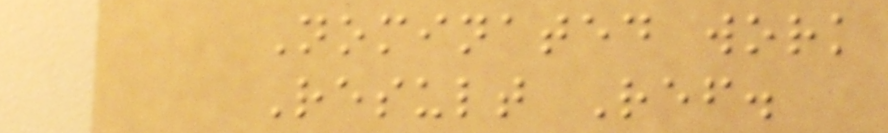Nominated work
Result Ref.
